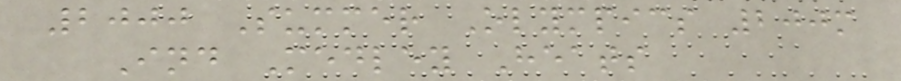2000 Summer Olympics 200m
Ind Medley Heats
